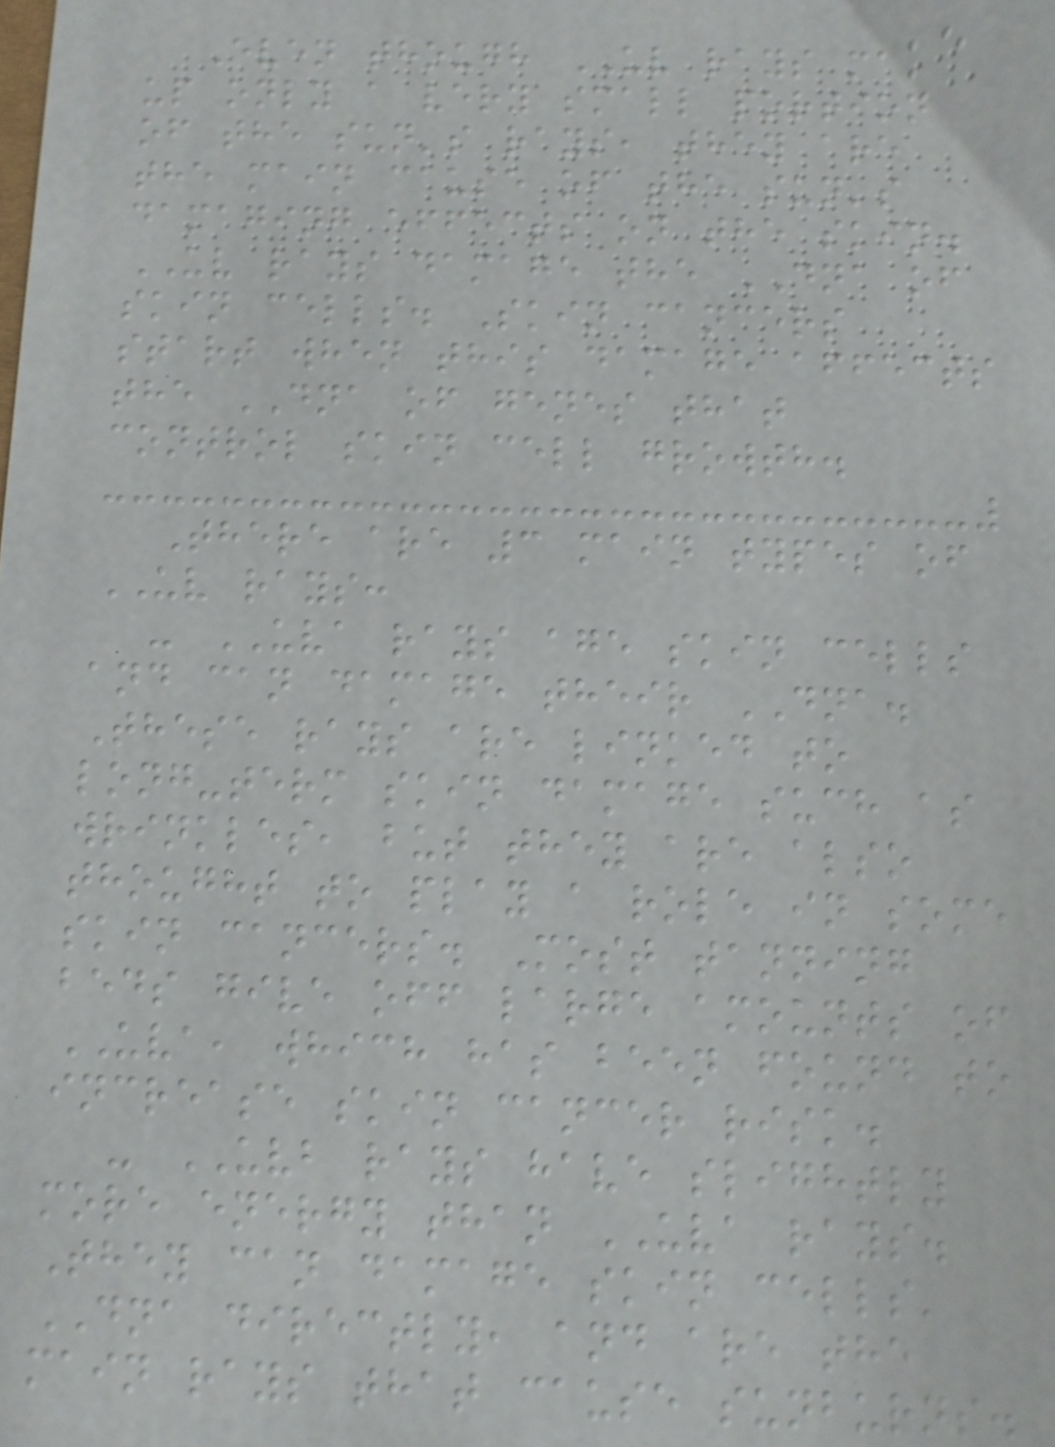Even though UV rays make
up only a very small portion
of the sun's rays, they are
the main cause of the sun's
damaging effects on the skin.
UV rays damage the DNA of
skin cells. Skin cancers
start when this damage affects
the DNA of genes that
control skin cell growth.
There are 3 main types of
UV rays:
- UVA rays age skin cells
and can damage their DNA.
These rays are linked to
long-term skin damage such as
wrinkles, but they are also
thought to play a role in some
skin cancers. Most tanning
beds give off large amounts of
UVA, which has been found to
increase skin cancer risk.
- UVB rays have slightly
more energy than UVA rays.
They can damage skin cells'
DNA directly, and are the
main rays that cause sunburns.
